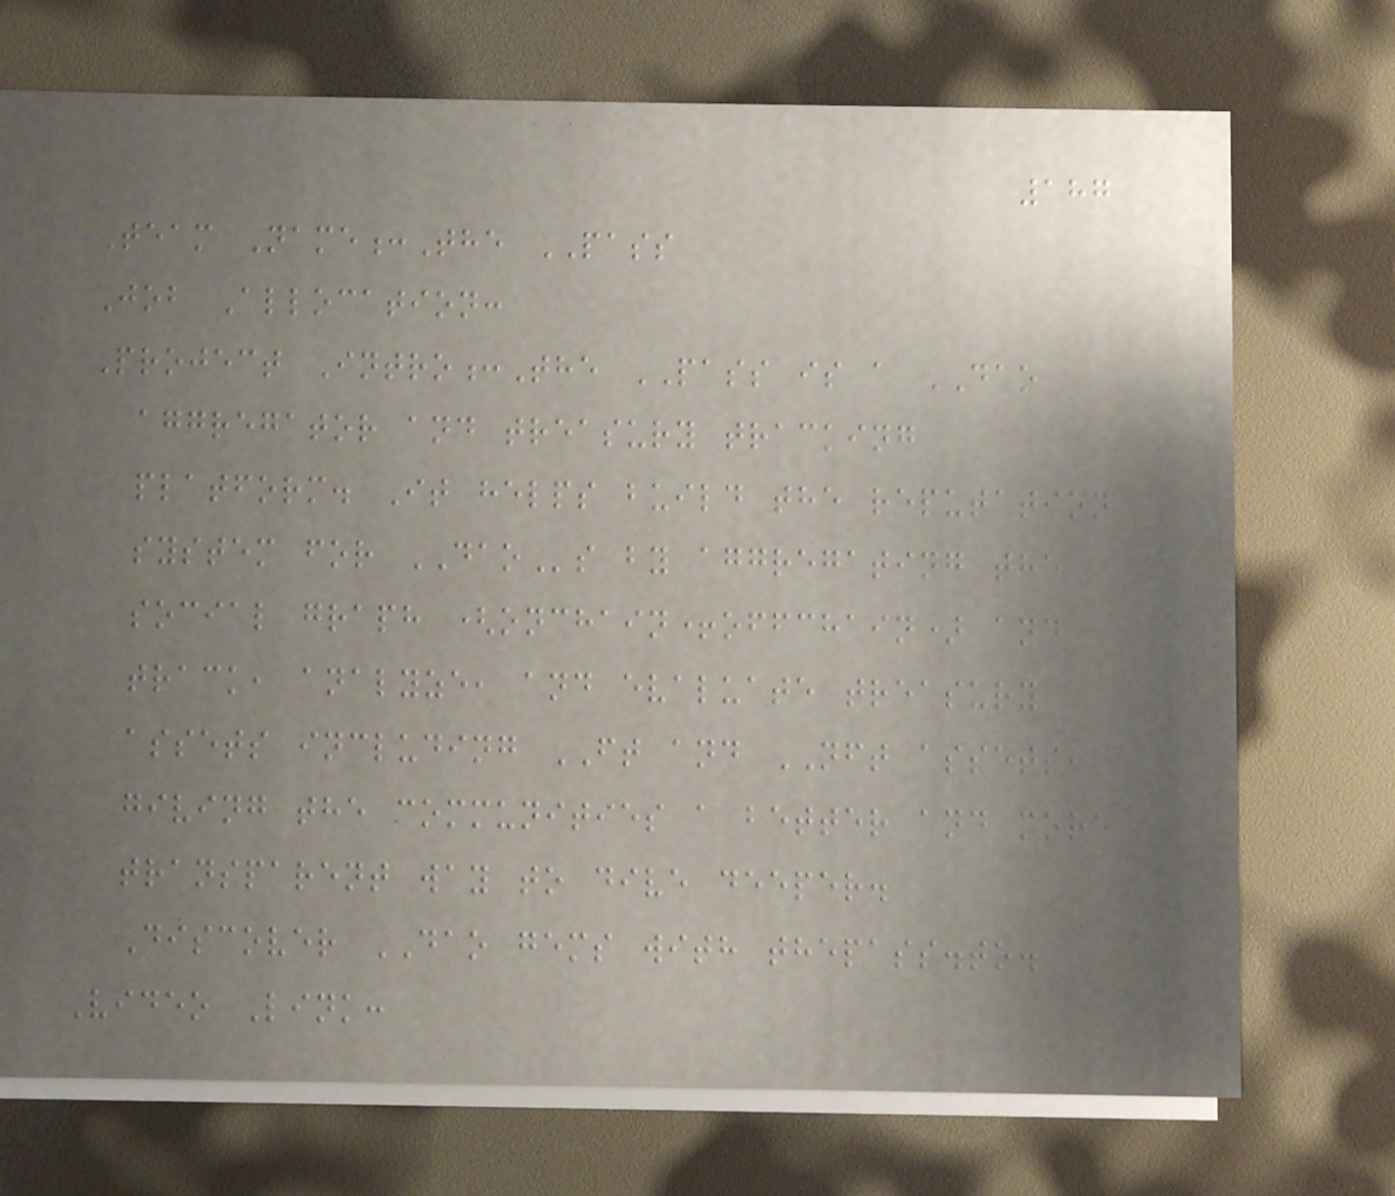187
Team Name:The PASS
Job Allocation:
Project Intro:The PASS is a DAO
aggregator and treasury tracking
platform. It helps build the reputation
system for DAOs by aggregating the
social graph (onchain+offchain) and
track, analyze, and evaluate treasury
assets including FT and NFT assets,
giving the communities a better and more
transparent way to dive deeper.
Discover DAO gems with thepass.to.
Video Link:
